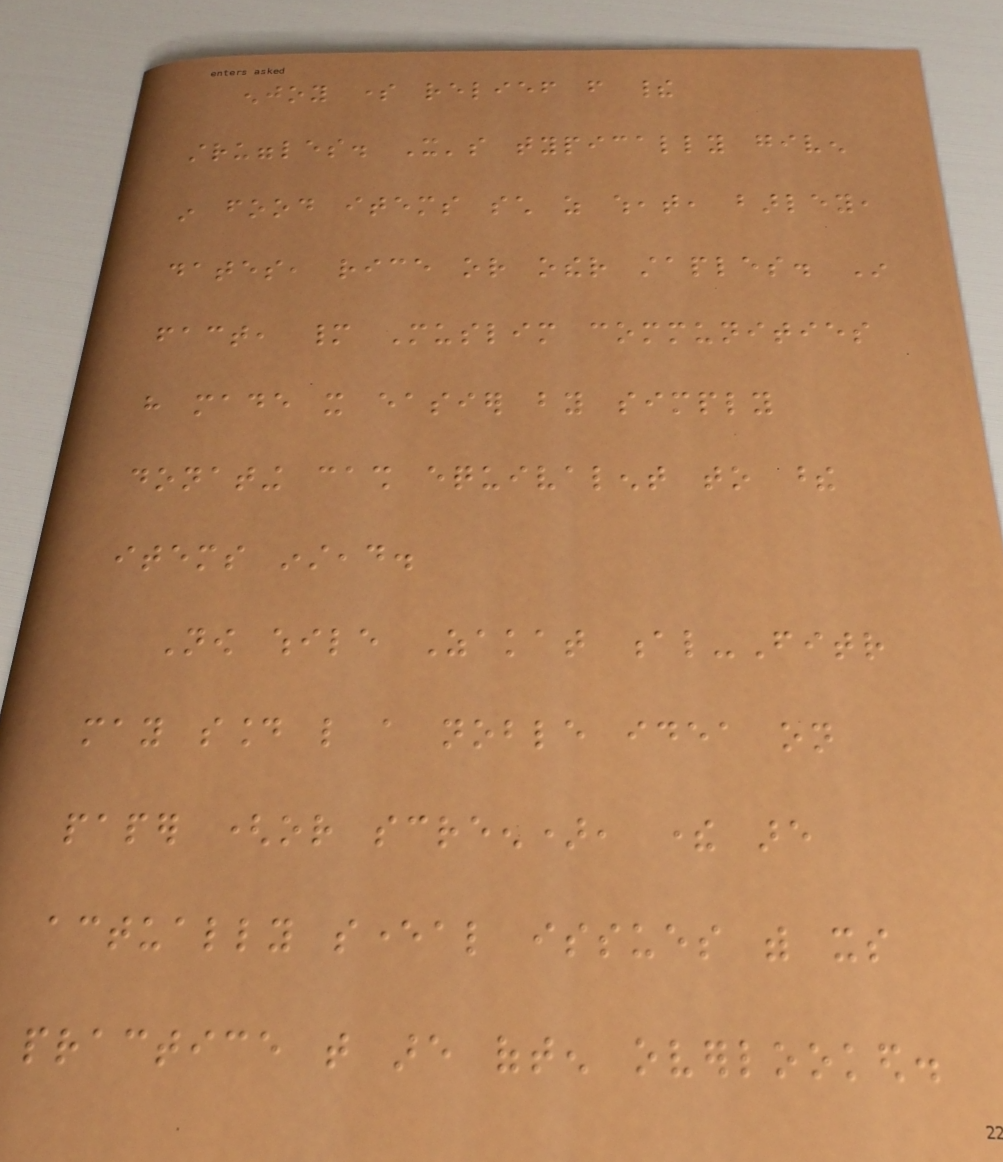enjoy some relief from their
struggles. It's typically given
in food items such as wheat, barley,
dates, rice or other staples. In
fact, many Muslim communities
have made it easier by simply
donating cash equivalent to these
items instead.
Now while Zakat al-Fitr
may sound like a noble idea on
paper (or screen), there are
actually several issues with its
practice that are often overlooked.
